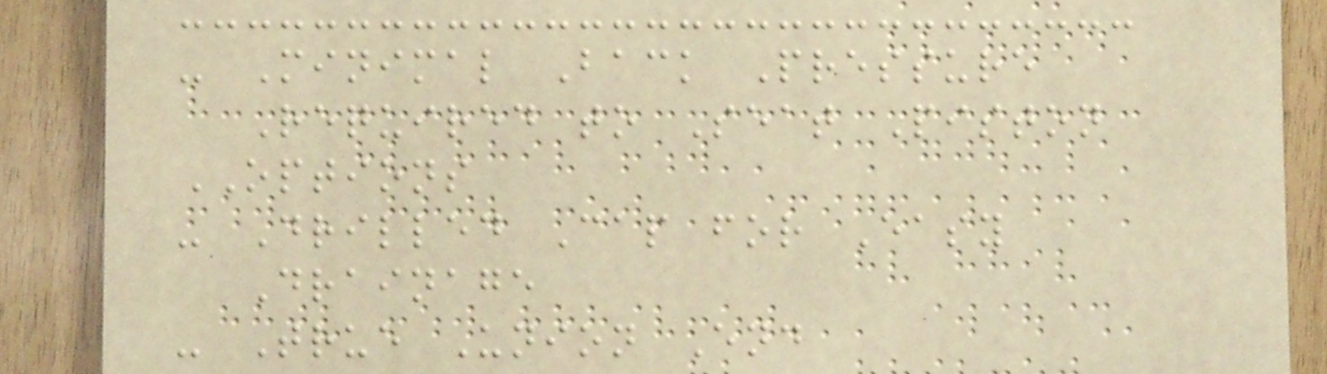- Minimal Back Pressure
Required to Seat Piston
OPTIONS
- Drilled Cap for Easy
Drainage
- True Union End
